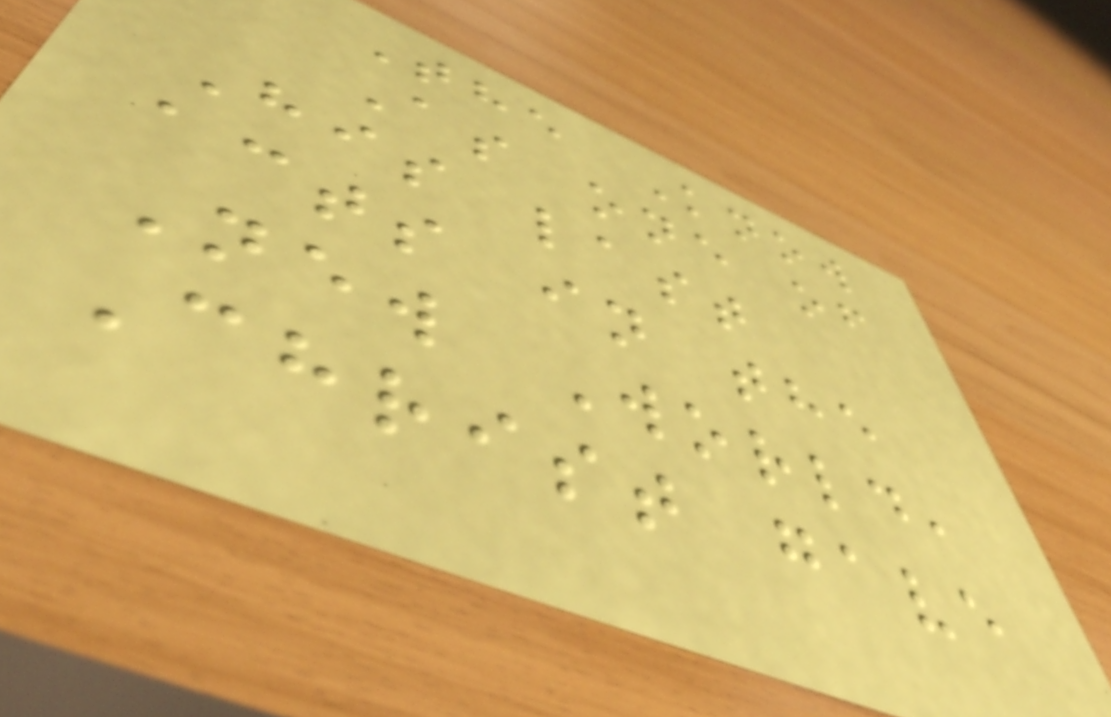The Know
As one of
His last
acts in the
New World,
Christ gave
